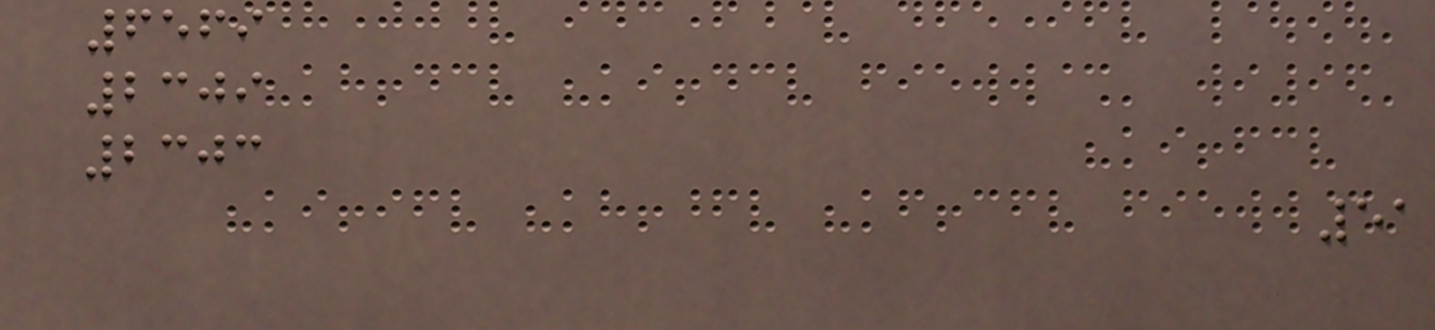6569
2309
2303
51
